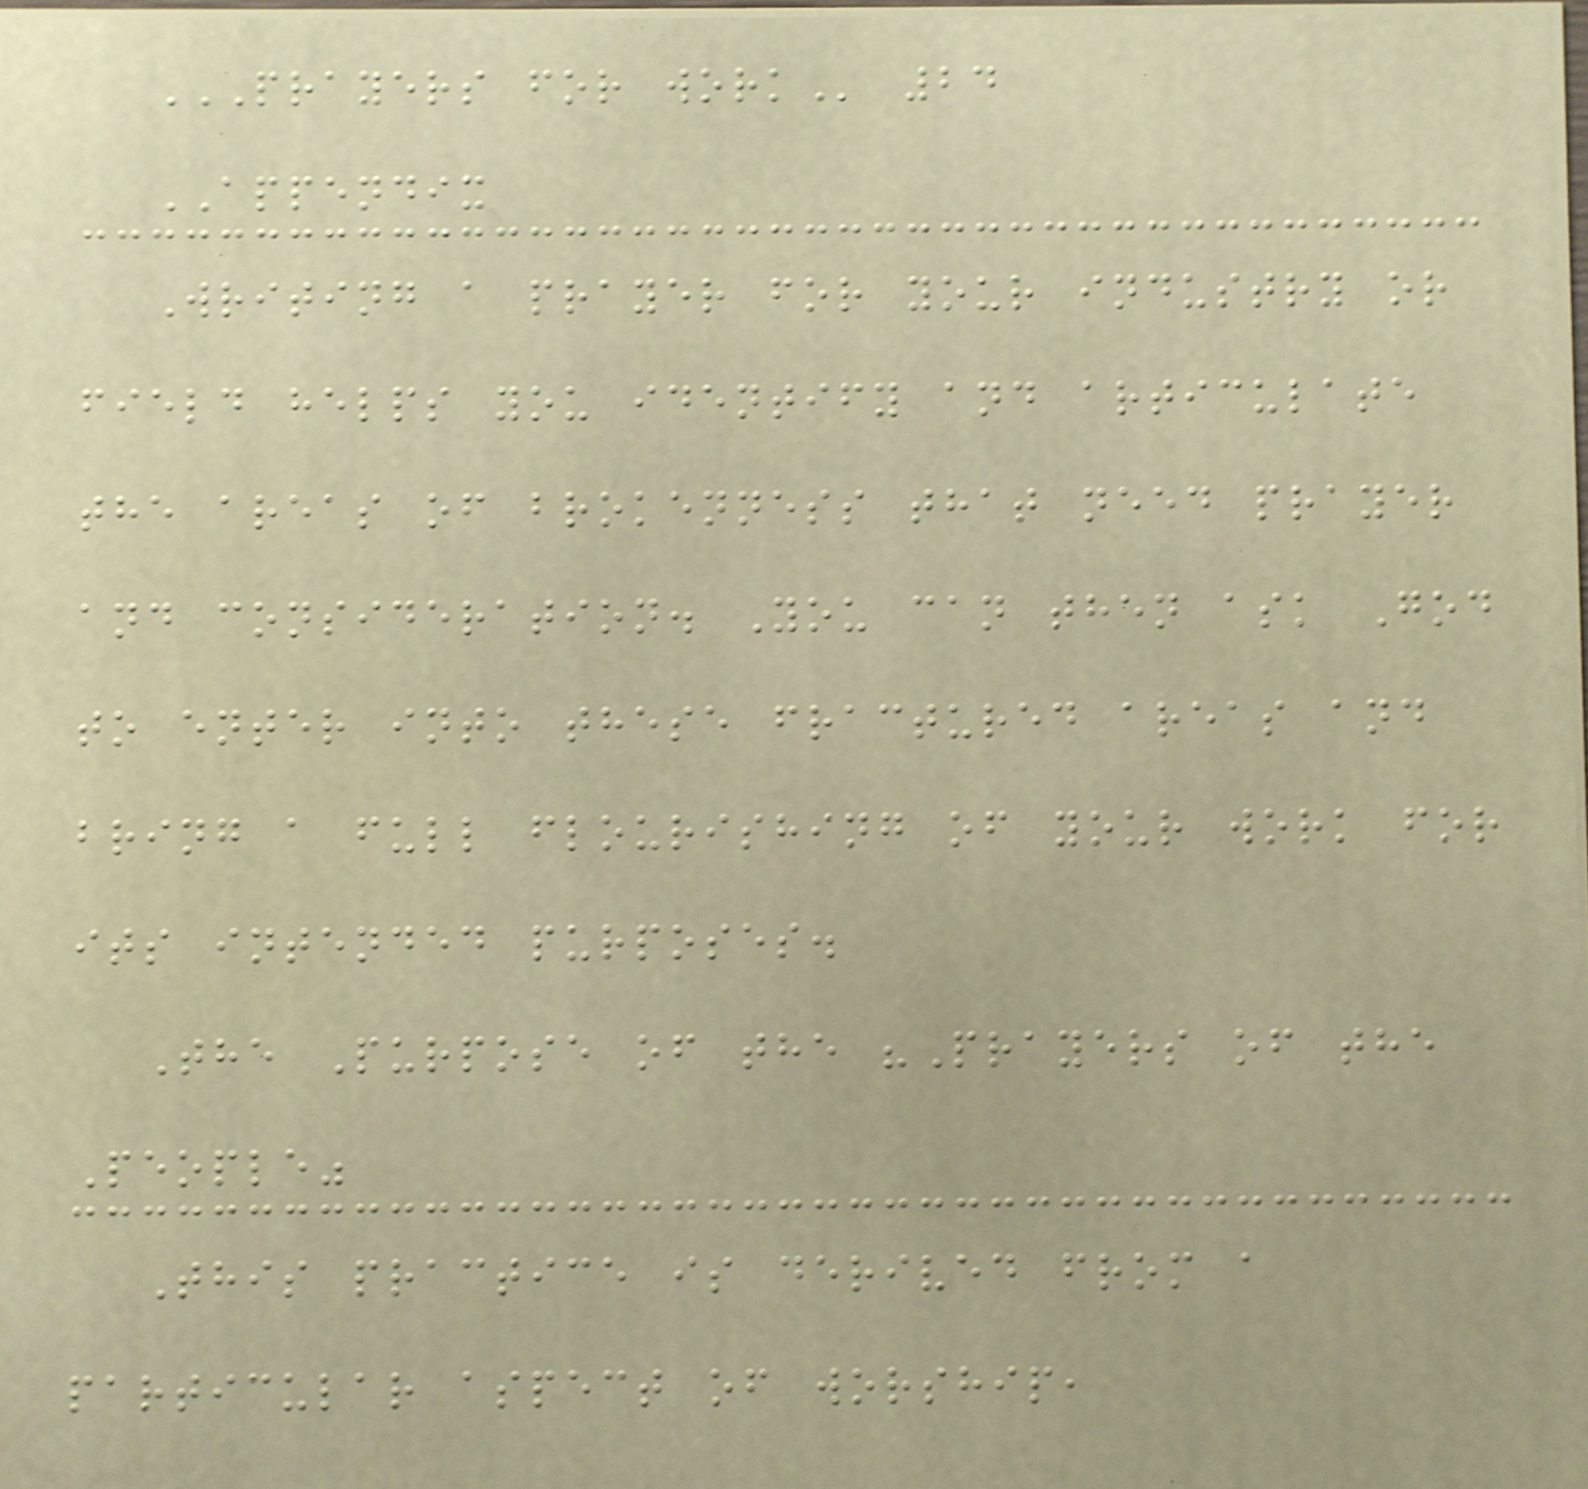PRAYERS FOR WORK 24
APPENDIX
Writing a prayer for your industry or
field helps you identify and articulate
the areas of brokenness that need prayer
and consideration. You can then ask God
to enter into these fractured areas and
bring a full flourishing of your work for
its intended purposes.
The Purpose of the "Prayers of the
People"
This practice is derived from a
particular aspect of worship,
